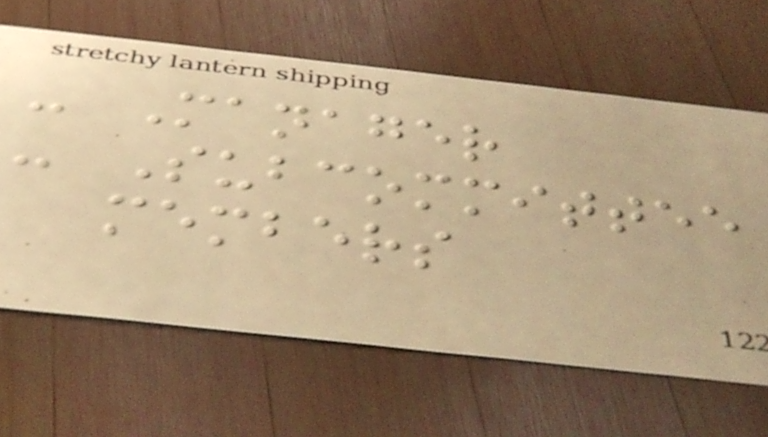- Manager
- Subcommittee
members
